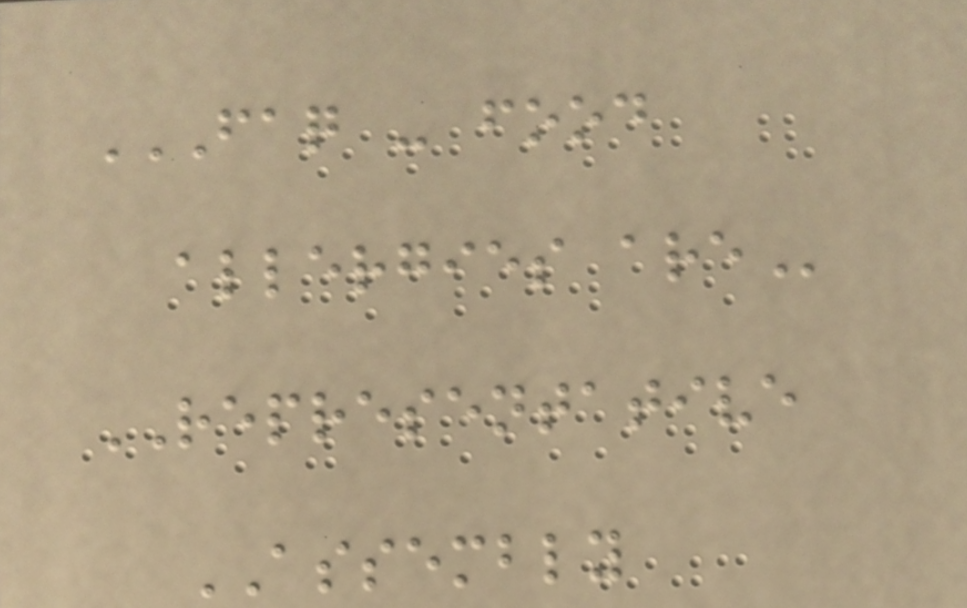FAQ - FOOD
ALLERGIES ARE
REPRESENTATIVE
ASSEMBLY
